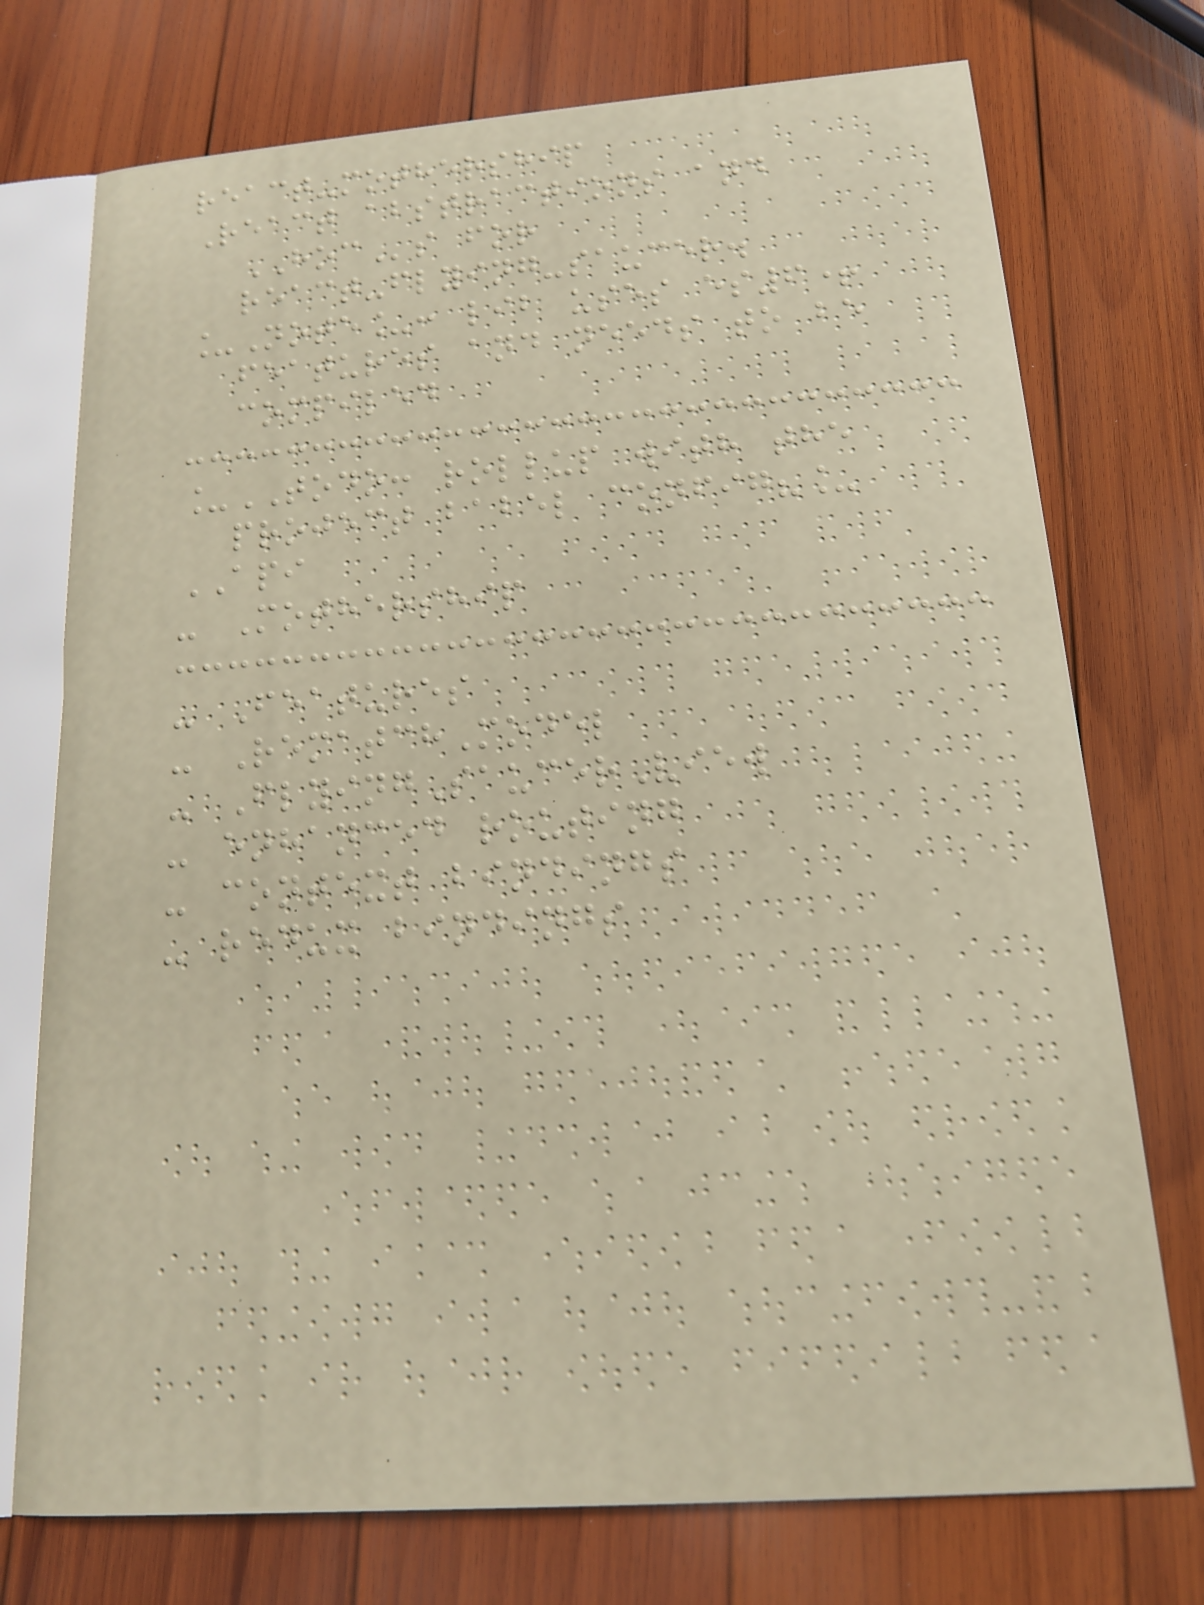react-mothership
React abstractions and
HOCs for
react-flying-saucer.
_Note_: lib uses es6+
features and needs to be
compiled
_TODO: rollup with the
project babel config?_
API
- Mothership
- Features
- RematchModel
- FlyingSaucerView
- enhanced routing
- context bindings
- redux bindings
